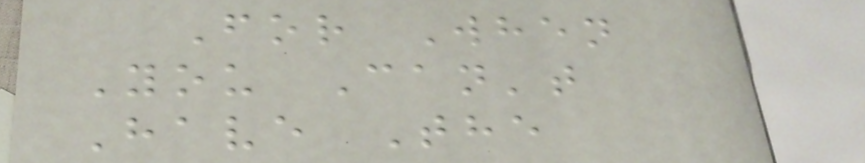For When
You Can't
Have The
